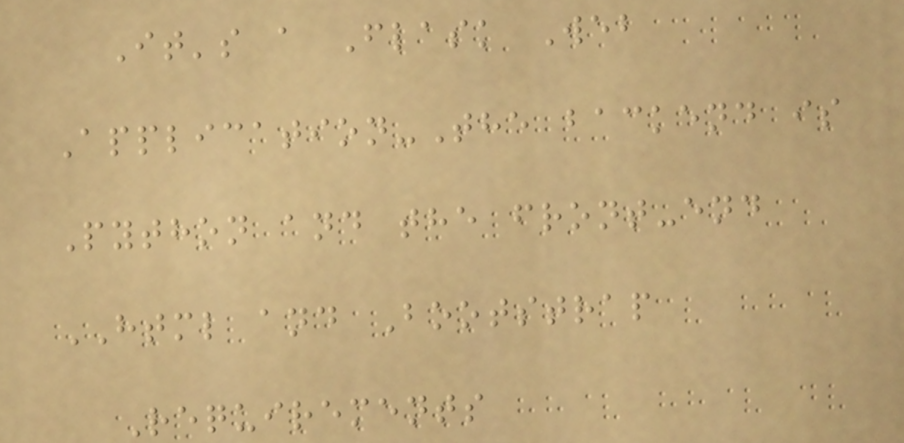It's a Flask Web
Application-The backend is
Python and the front-end
HTML and Bootstrap
Requirements
